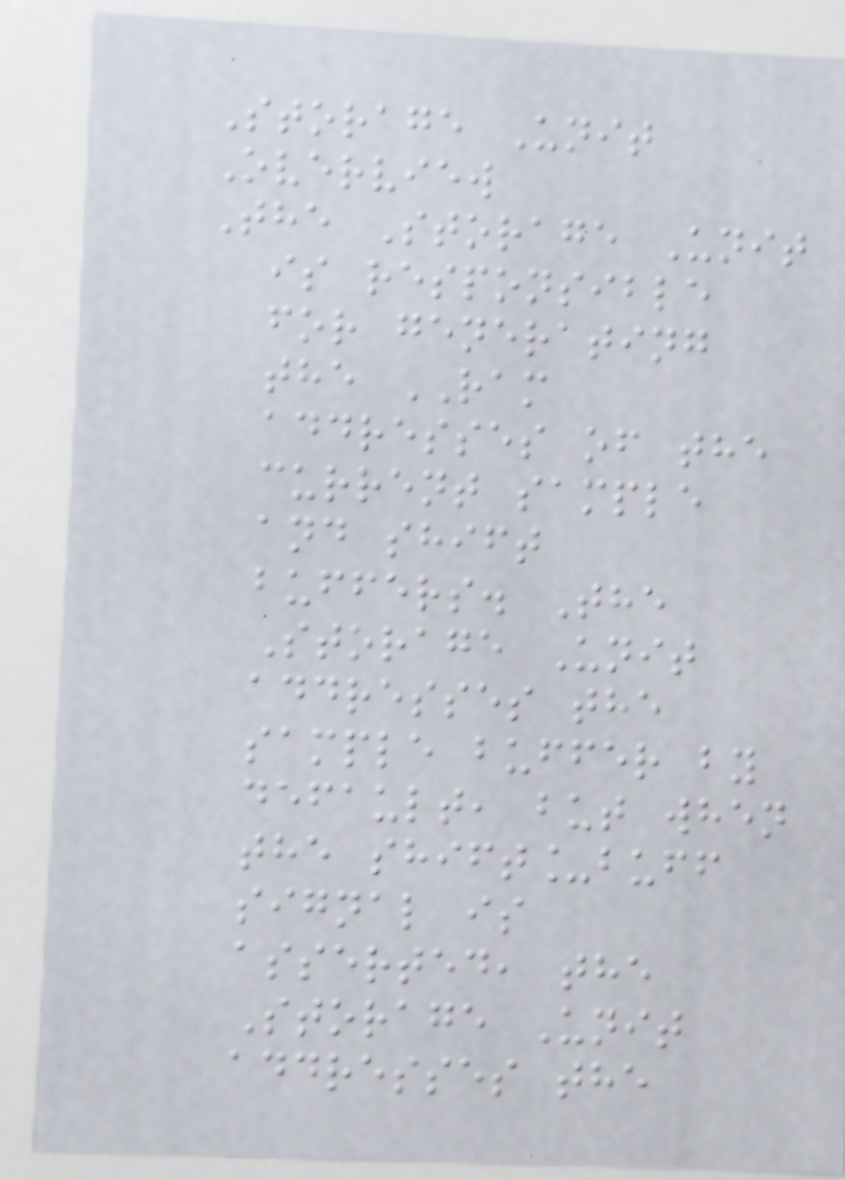Storage Unit
Overview
The Storage Unit
is responsible
for generating
the RAM
addresses of the
current sample
and shift
buffers. The
Storage Unit
addresses the
sample buffer by
default, but when
the shift_buff
signal is
asserted, the
Storage Unit
addresses the
